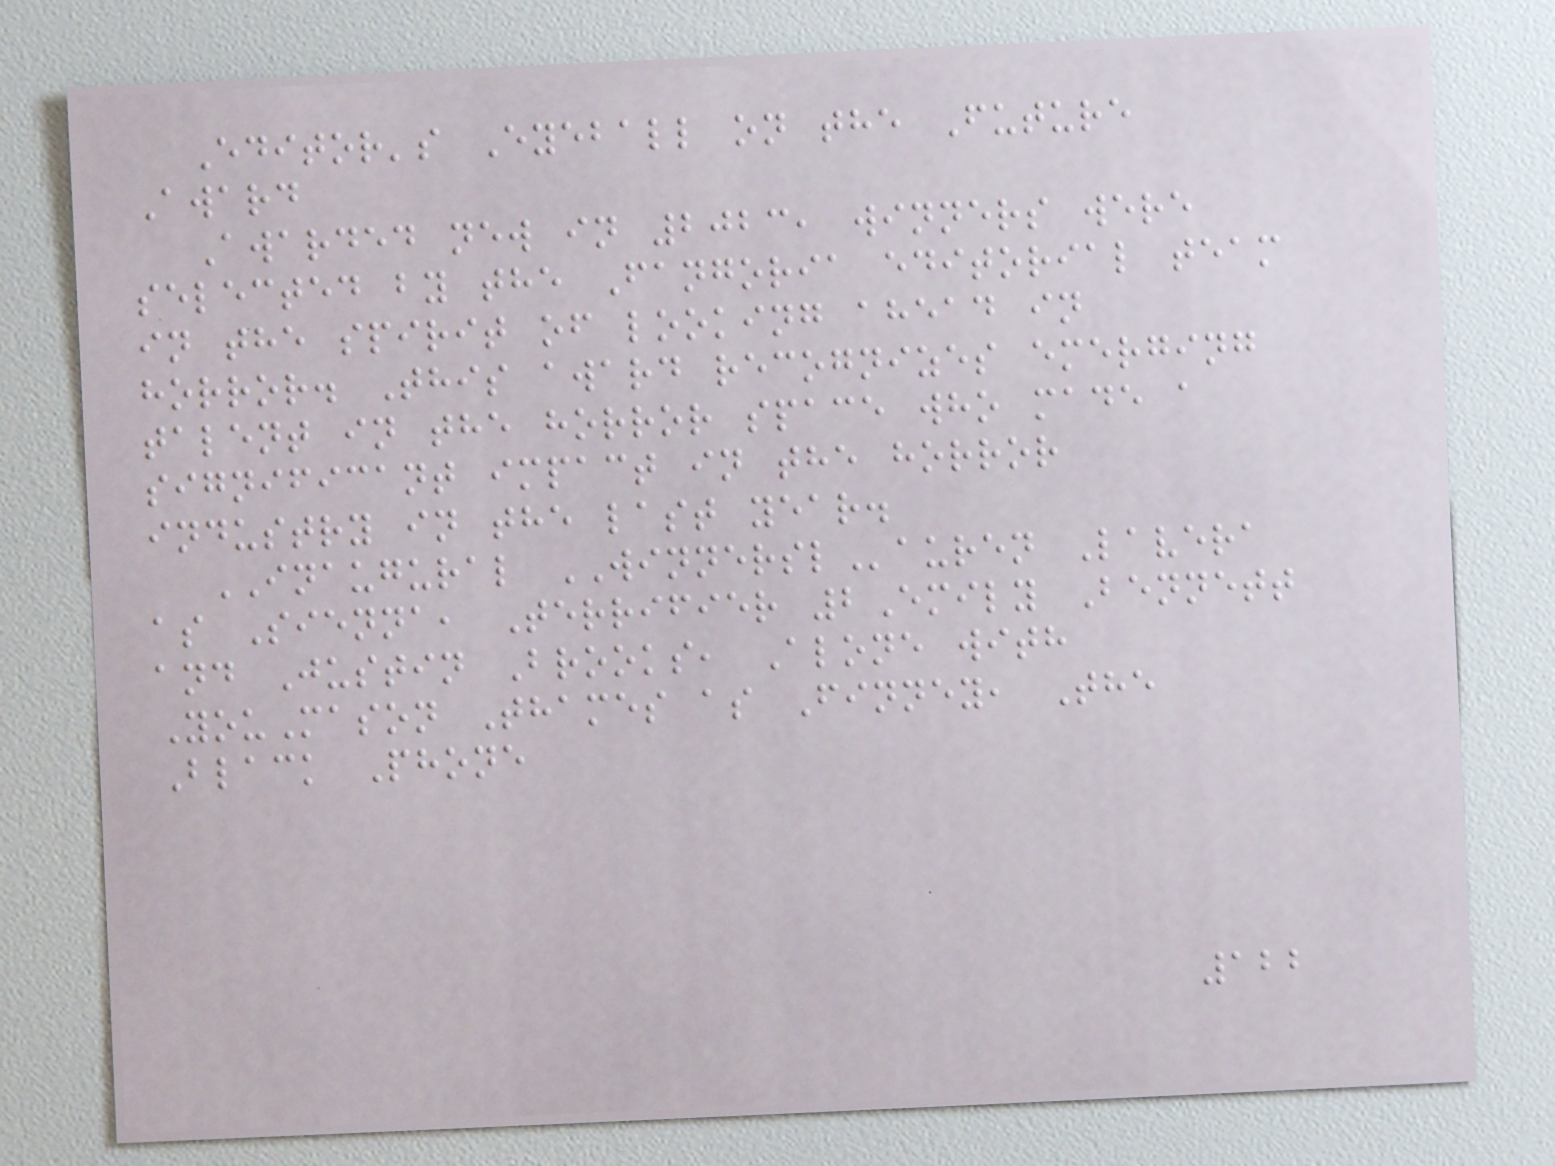Editor's Eyeball on the Future
Award
Awarded new in 2023, winners were
selected by the Fangoria editorial team
in the spirit of looking ahead in
horror. This award recognizes emerging
talent in the horror space who made a
significant impact in the horror
industry in the last year.
INAUGURAL WINNERSLauren Lavera
as Sienna, Terrifier 2Emily Bennett
and Justin Brooks, Alone with
YouMason Thames as Finney, The
Black Phone
122
